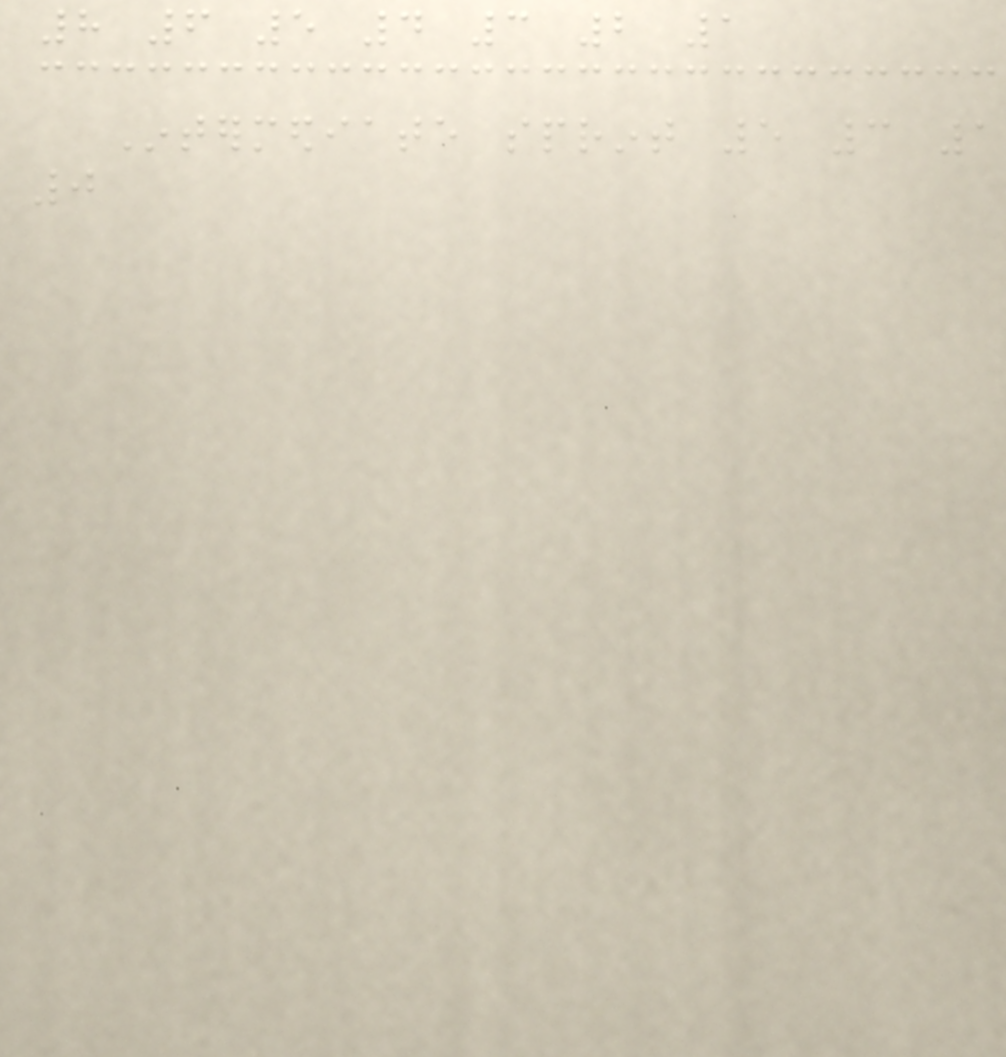8 6 5 4 3 2 1
Intermediate sprint 5 3 1
0
